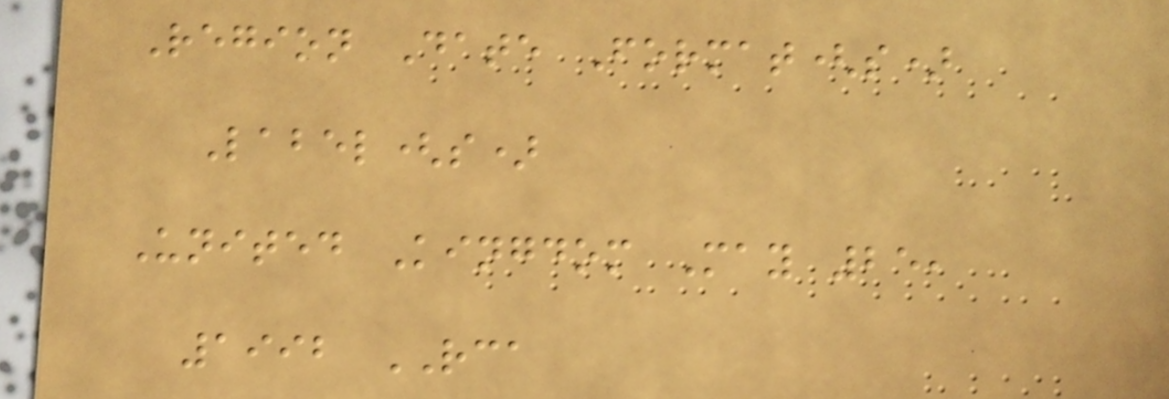Region Date Format(s)
Label(s)
United Kingdom May 25,
1992 RCA
